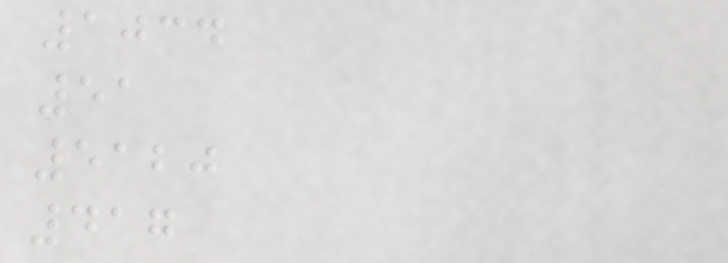1034
51
5120
417
